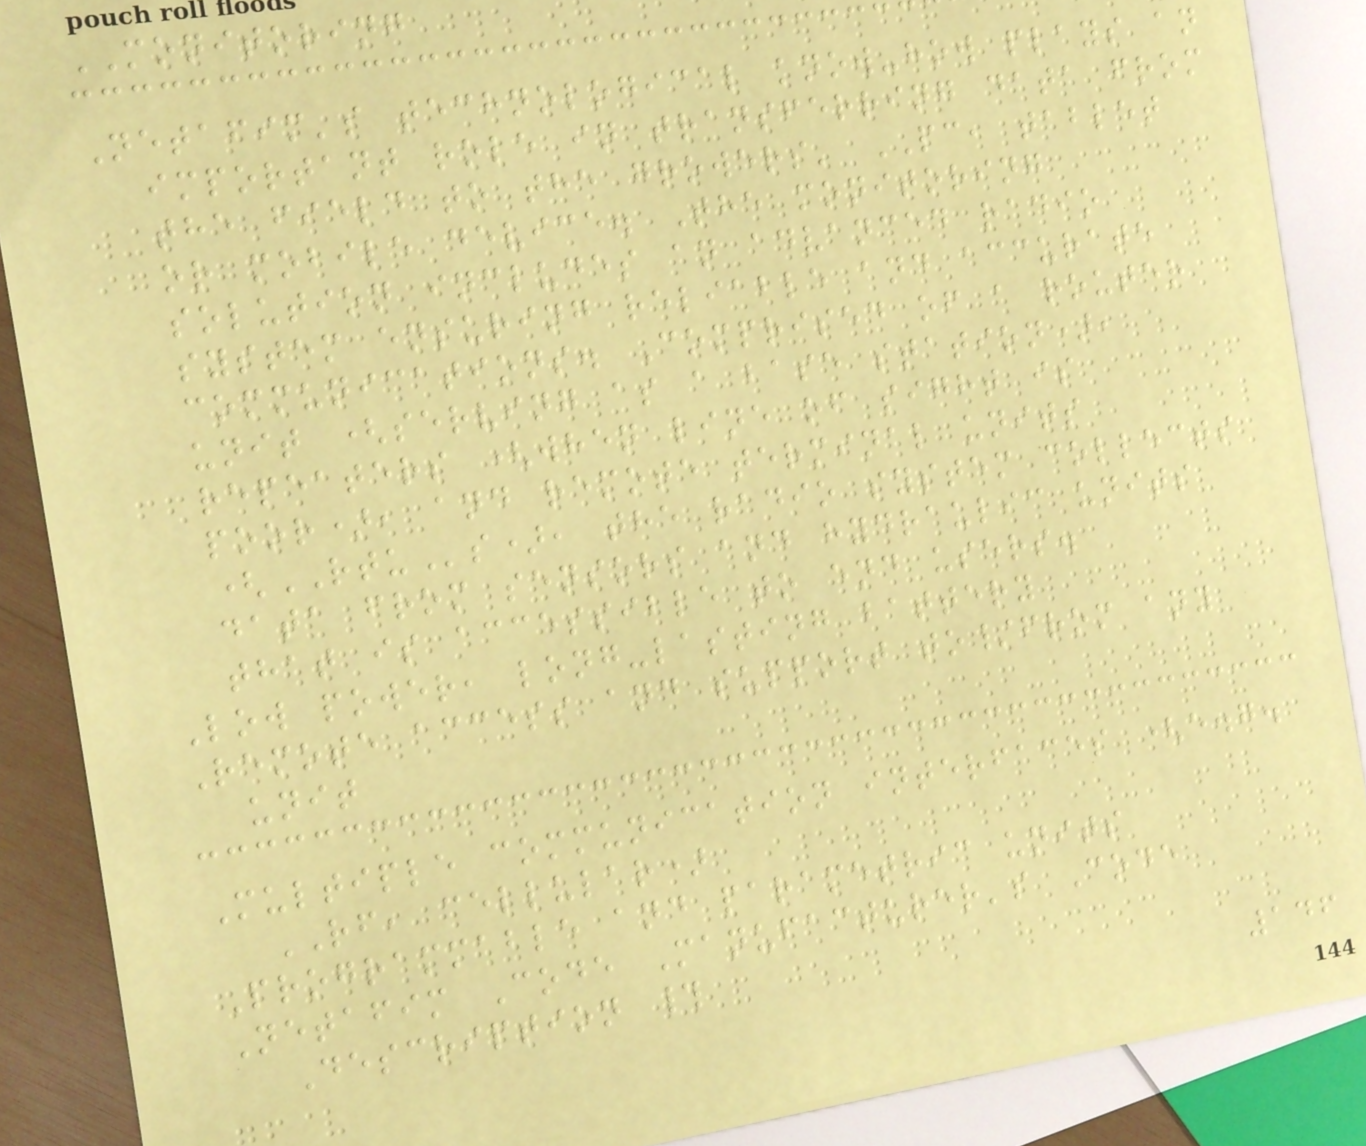MONITORING
Netafim's technological know-how plays an
important role in transferring data from
the field to the growers' PC, tablet
or mobile device. The monitoring
solution includes an advanced radio
system ensuring reliable and accurate
communications. Comprised of a router
unit (serving as a base station),
repeaters (when line of sight is
poor), and remote terminal units
(RTUs), the radio system collects
data from sensors and hydraulic units
that is accessible to end users.
Low power, long-lasting battery
Remote access and support to/from any
unit
Multiple communication interfaces (e.g.
RF, cellular)
Programmable and parametric units
Netafim Code Manufacturer's Code
Description #
146
